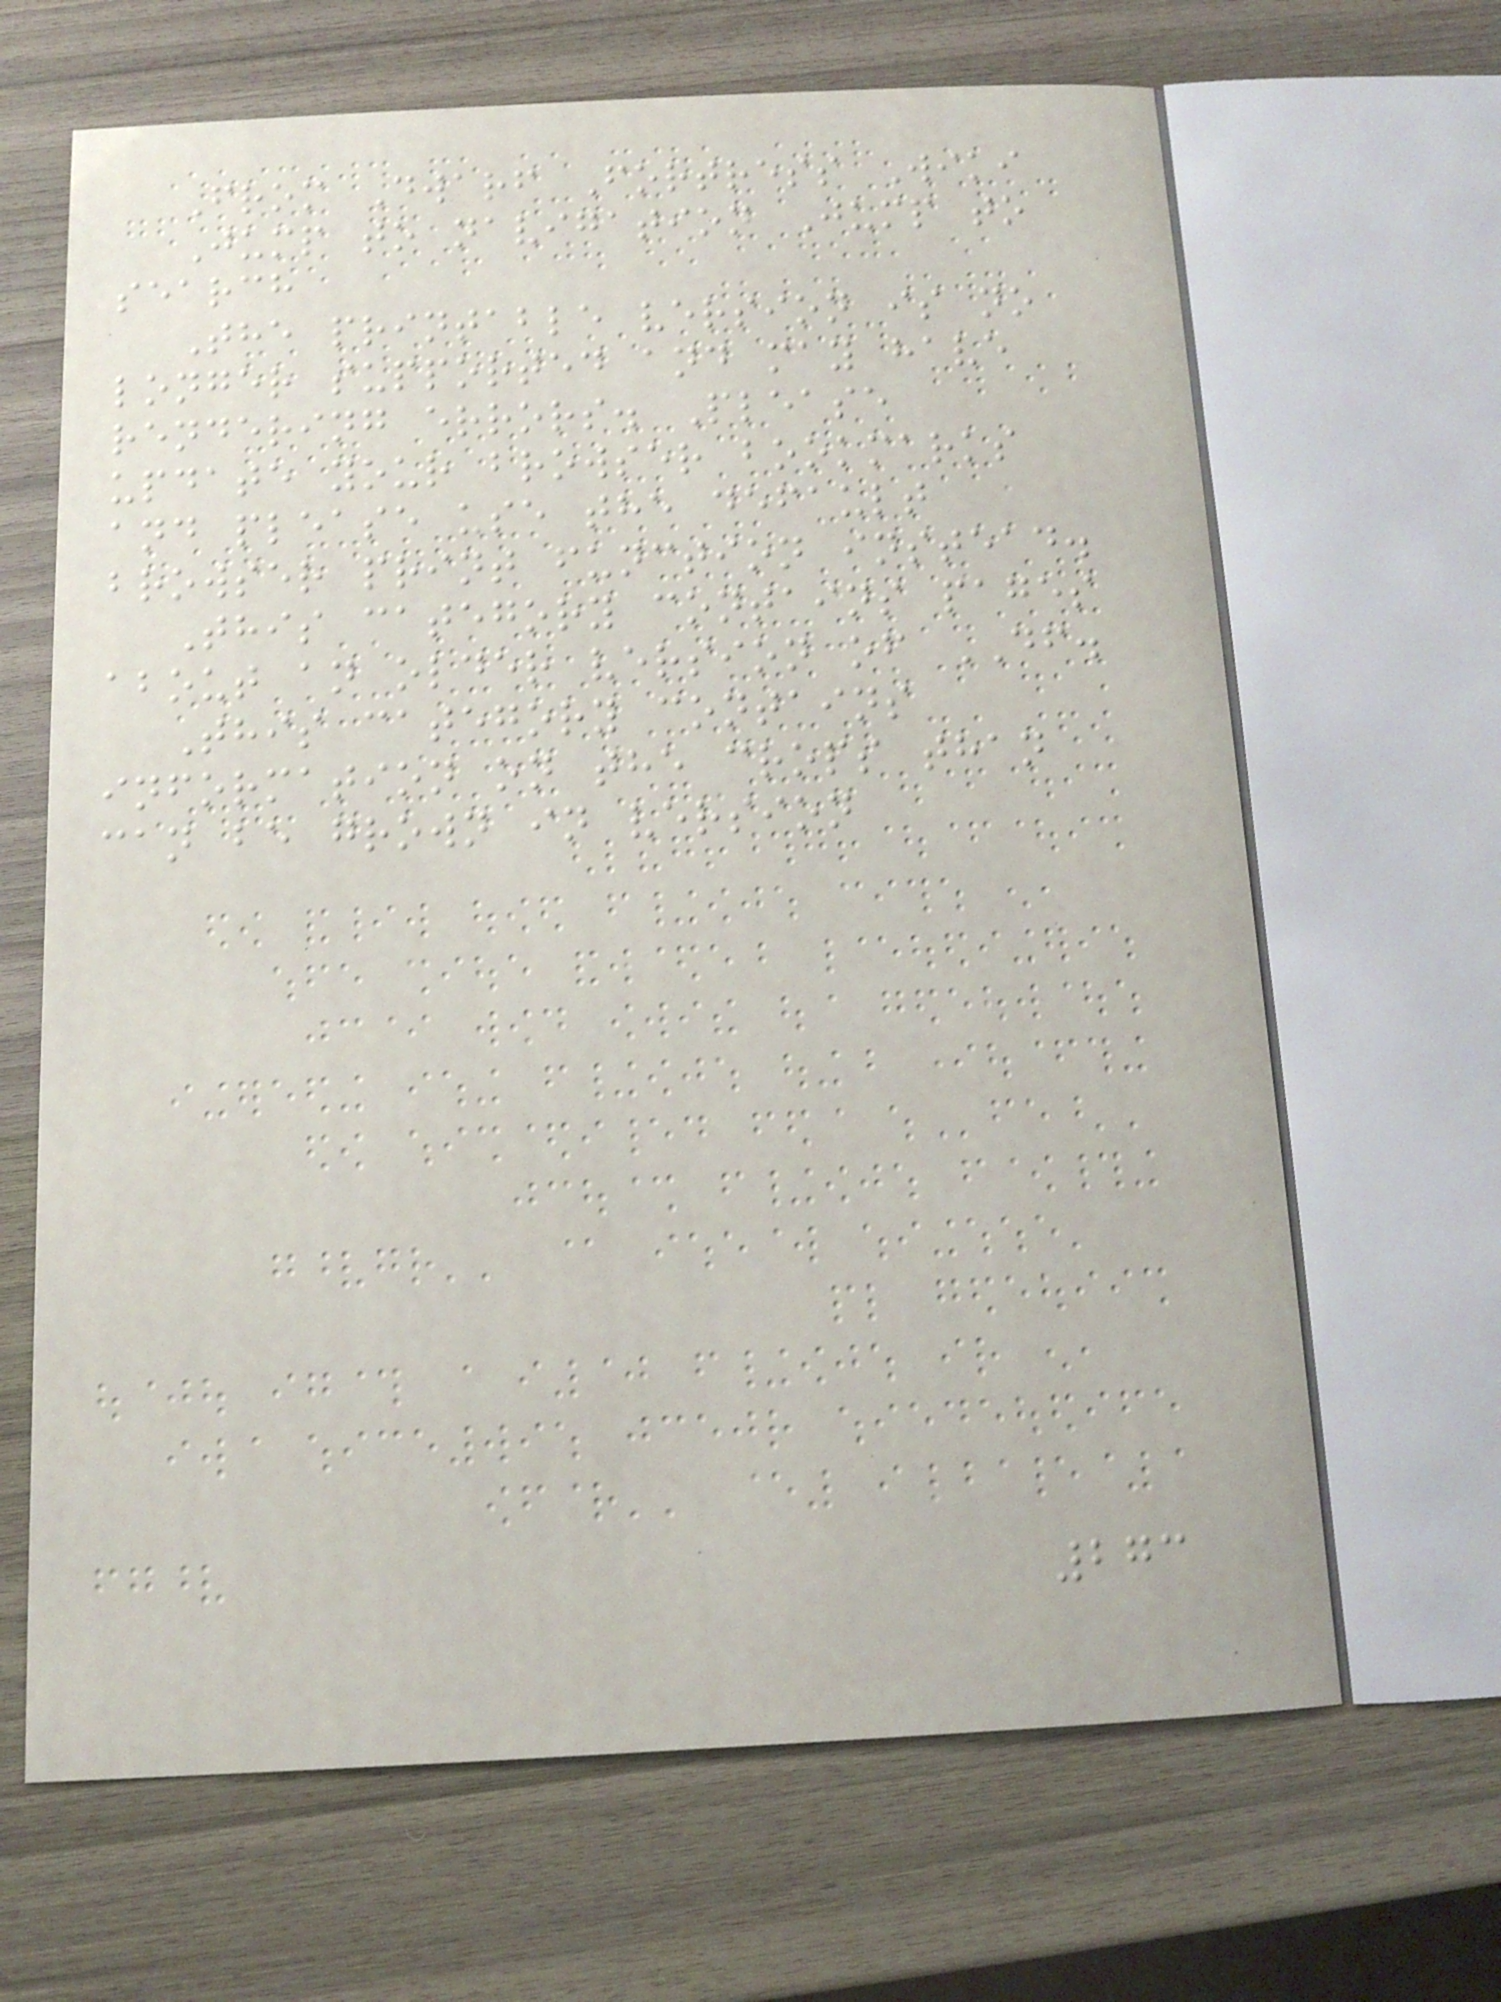From Dwarf Fortress Wiki
Jump to navigation Jump to
search
The printable version is no
longer supported and may have
rendering errors. Please
update your browser bookmarks
and please use the default
browser print function instead.
This category contains pages
about an older version of DF.
This category contains
information on the crops than
can be grown in version
273
